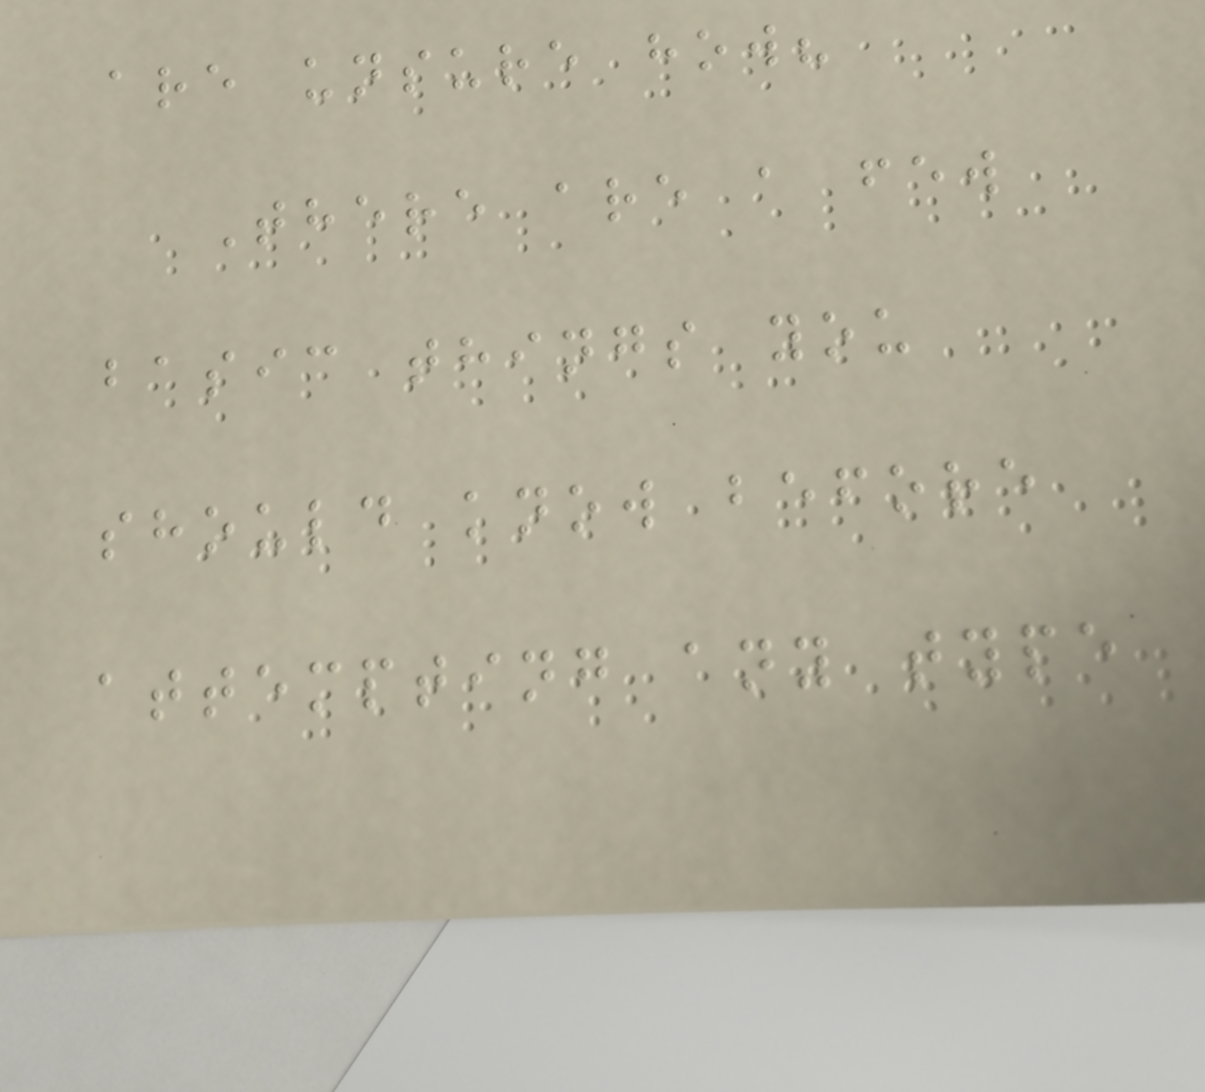are unsure how?
There are a few
basic things you
should know before
attempting any type
